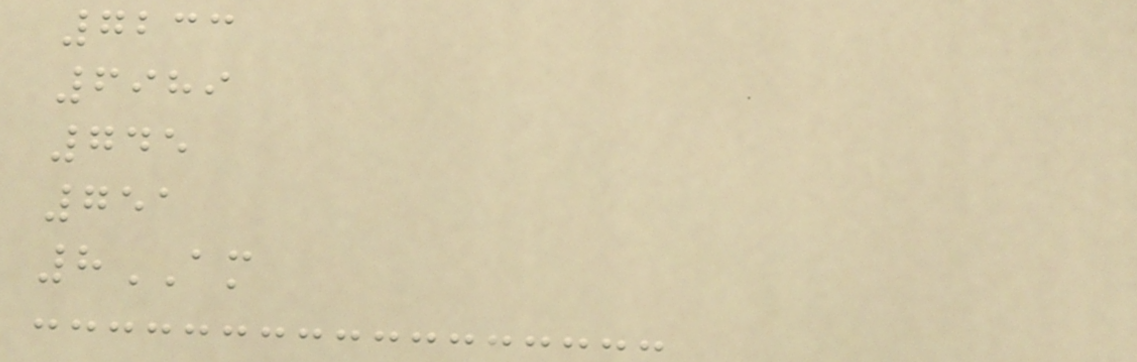7233
6989
745
751
8AM
